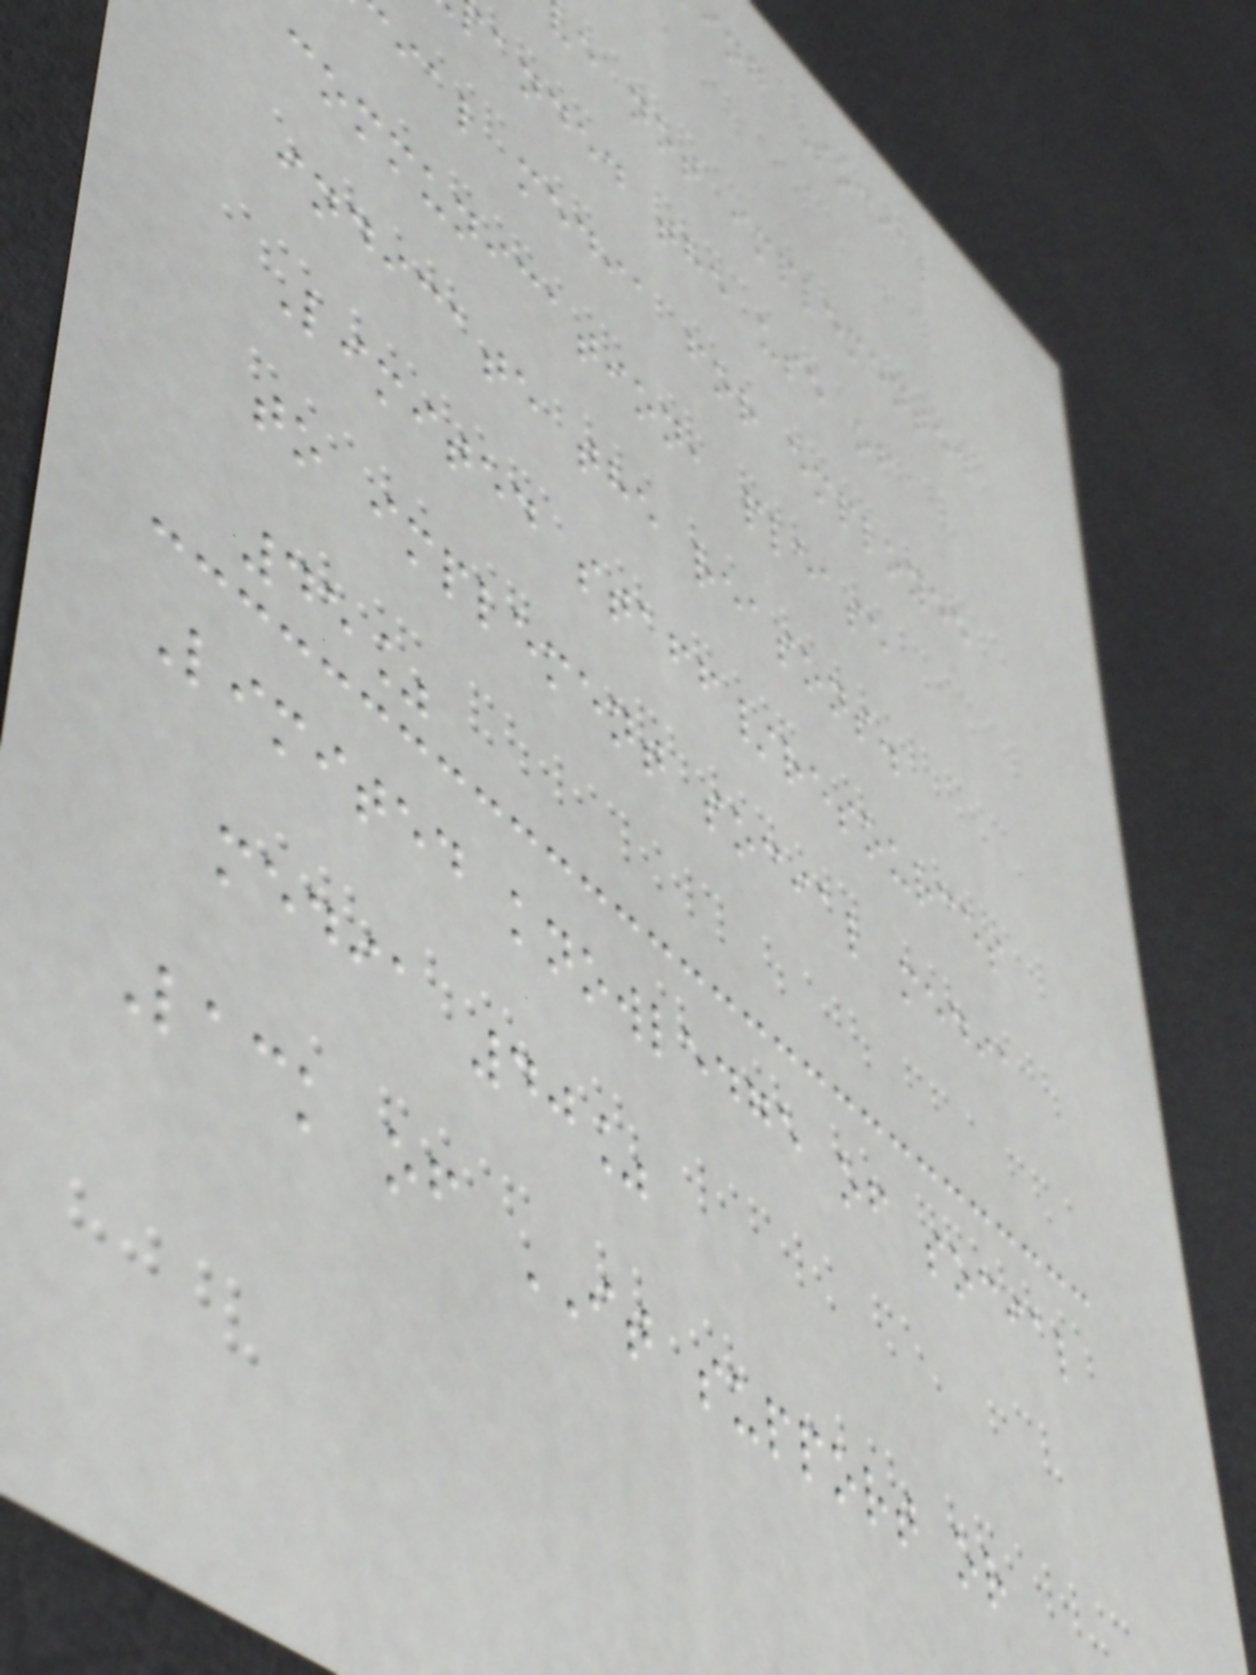ing Social
e not implemented
anded the use of
ial media for employee
communication, please
indicate the reasons.
Limited staff/resources
to implement social media
45%
Limited knowledge of social
media 40%
Lack of IT support or
